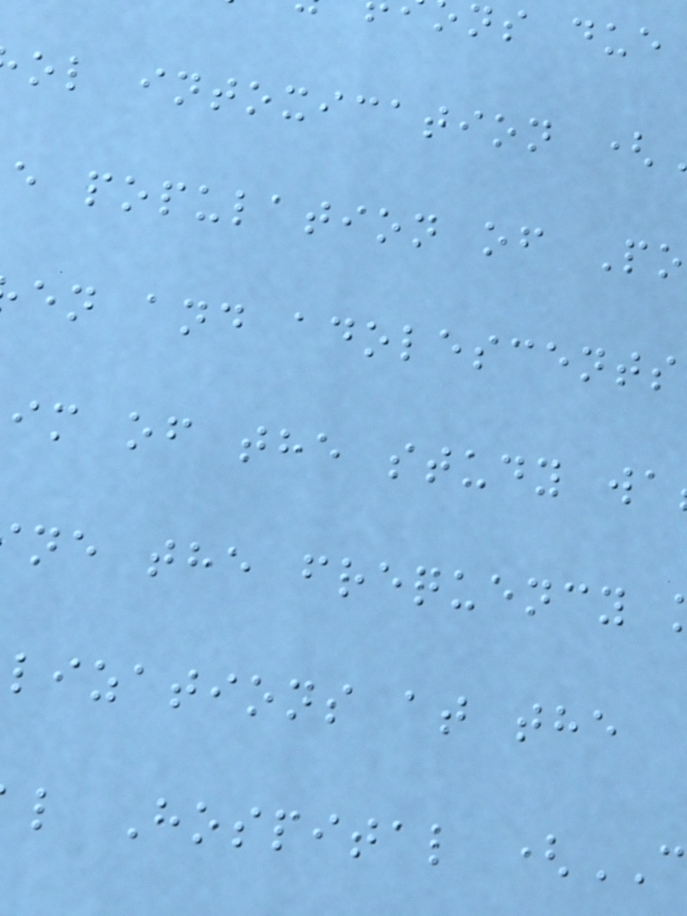ol intoxication (
e population of Po
en and adolescents
im of the study wa
ne the frequency
lizations at the
l Hospital (
